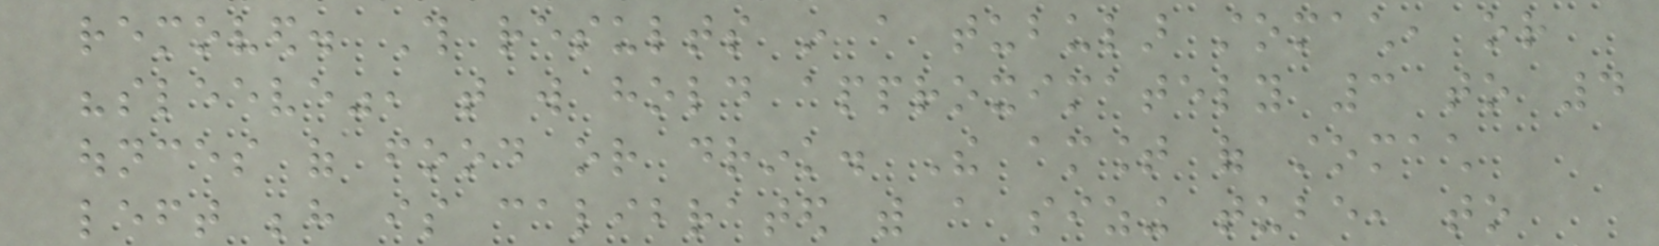removed. This results in a tubular stomach, or
"sleeve", that will hold approximately 3 to 4
ounces of food or drink. The amount of stomach
left behind is calibrated with a sizing tube, to
